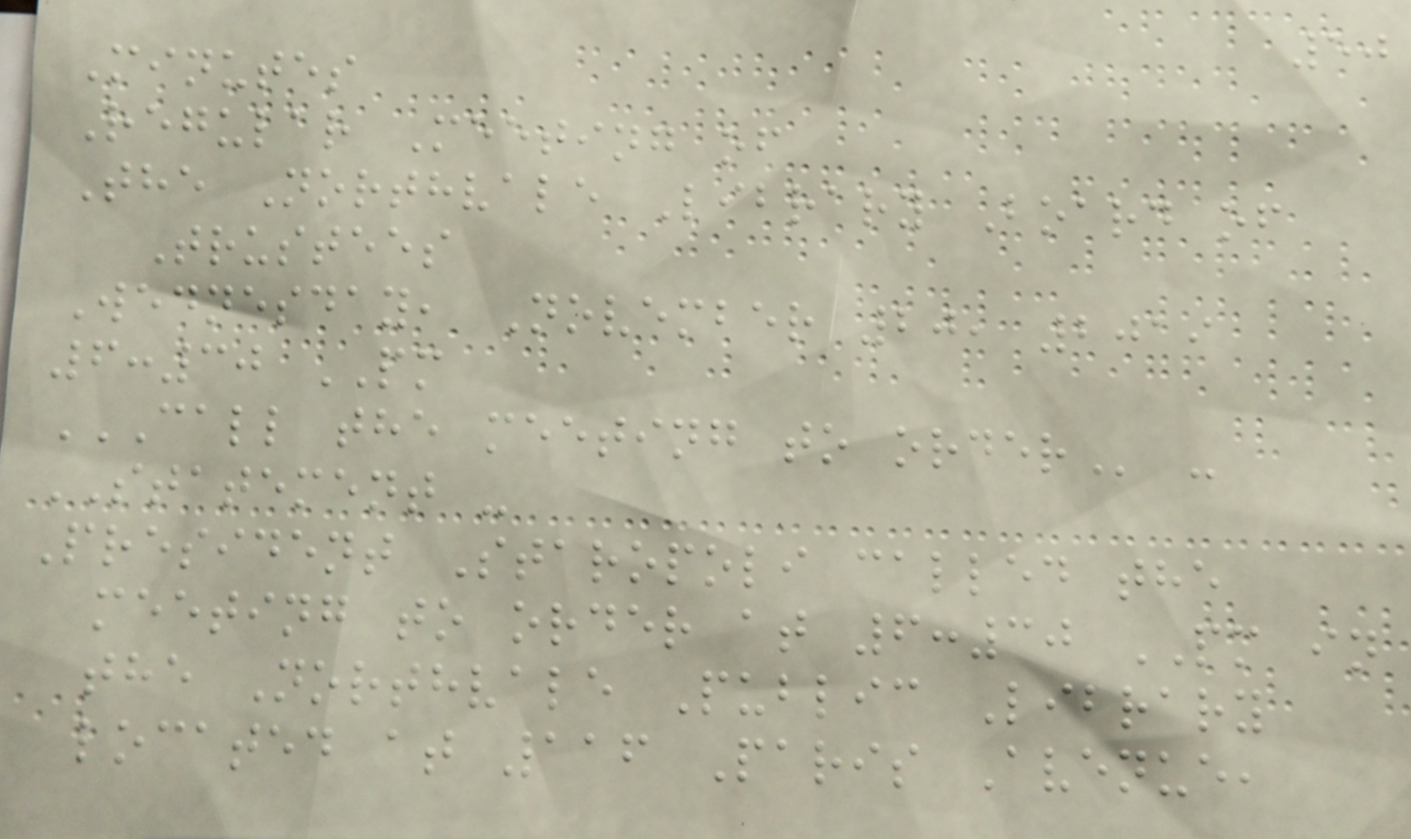50
Minutes
Regular Meeting of
The Northvale Library Board of
Trustees
Wednesday, November 20, 2019
6:30 PM
CALL THE MEETING TO ORDER -
STATEMENT -
President Staropoli called the
meeting to order at 6:30 PM in
the Northvale Public Library
located at 116 Paris Avenue,
